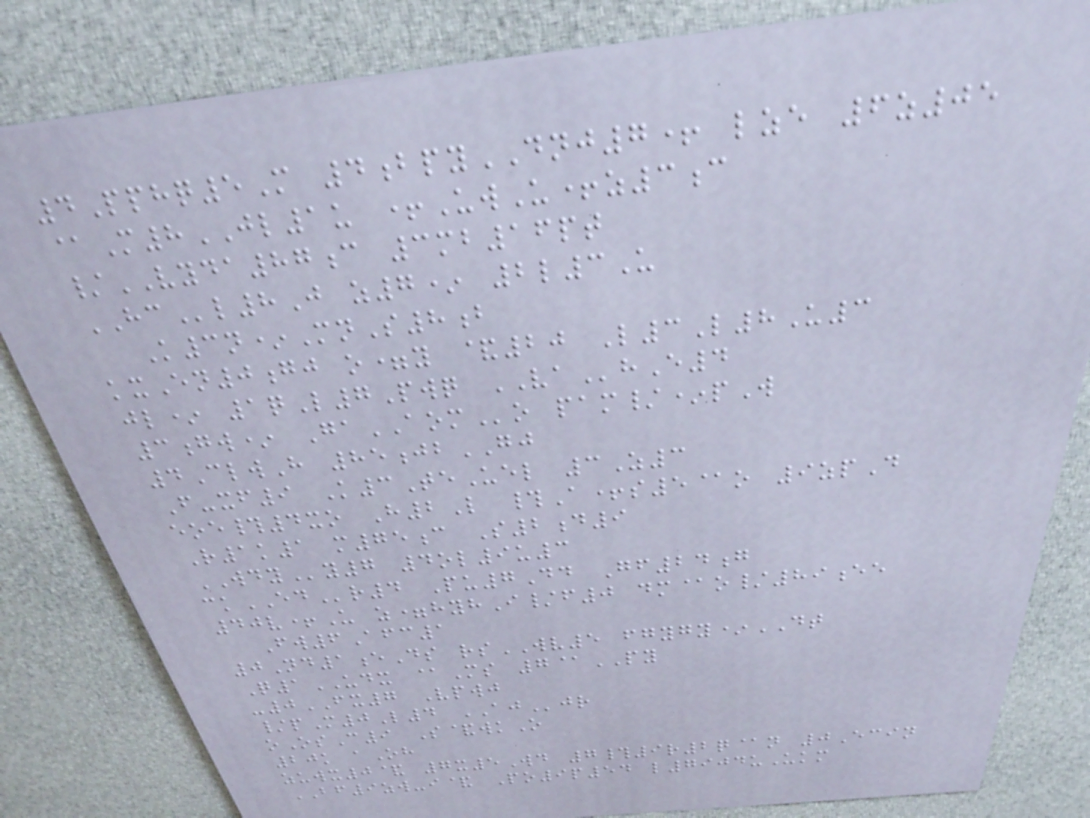4Pphq5M 4bpyDNJ7+ lze 6z05
@M8JL1u +UwU+z3c
/VYDA87c 3mb16pt
HCl8J z7* 2l3U
K3n*MnS8b
kxEn0gj o=y &20 L3L8U3
jl* 1qL7Pwq VAhE4
3gw* GaAOMo pam/*pW
4ClwH 85jbGJ
F-xf9 K3TeUel 3Z3
eoe#4xo H2L #A+s5@o 9zpD
R1k1 m75c S2d9
WDYy7 4ol9u3
ckEDr4 Pu7Dd Gf24g
40v+U z=hyhI/f0 dm@o/89ee
Fw6Afc1
0Nd1eDs rsWV5 fgygy*DT
Q1UDX @Ms 7@PY
-0FX7 Vpwj
/pM0L4 AJjr
oOsC9 S&wkO
20k aOh
zuwx0& 7x5Wd 7#9r2q@n 0Ecin
BF9zw-i& Po9p54 l7904uUkm
